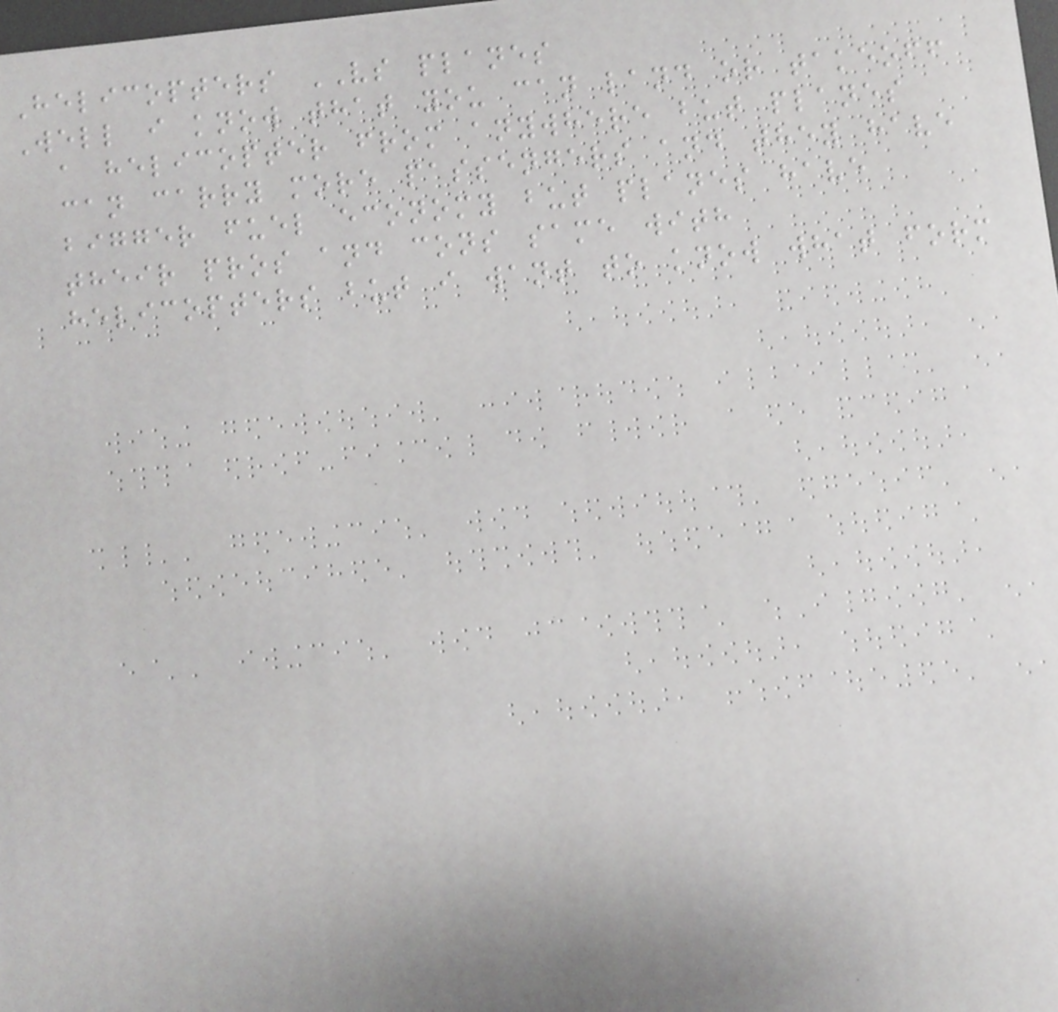Helicopters VS planes
Well i know that you can land or takeoff
a helicopter from anywhere but planes
can carry more passengers and they have
bigger fuel economy but planes have
their pros and cons same with
helicopters but i want to know what form
